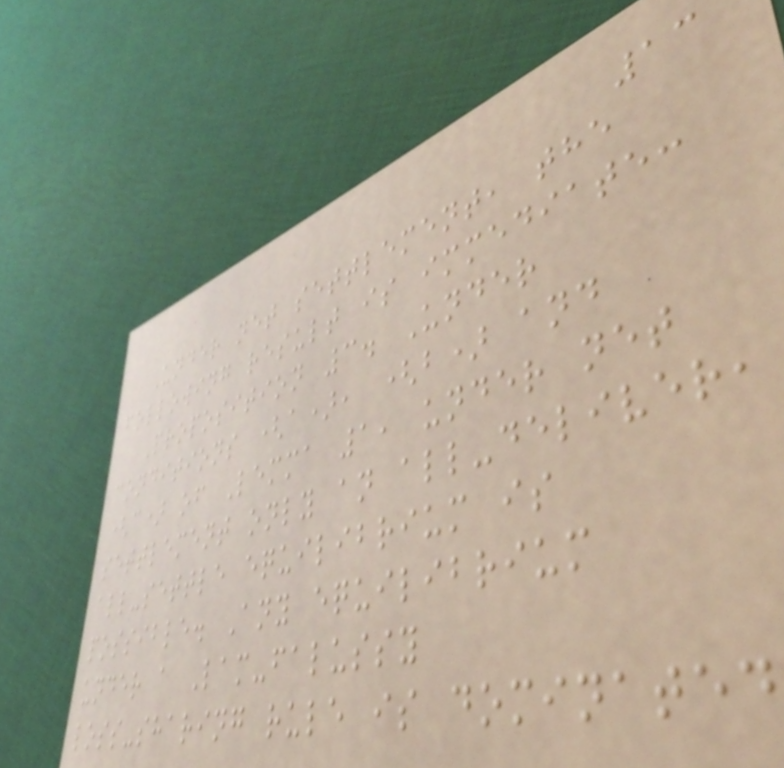13
Under net settlement, the
following result is immediate:
Proposition 3. Under
conditions (a), (b) and
(c) of Lemma 1, under net
settlement only an all-deliver,
all-settle equilibrium is
possible. Any equilibrium
under a Lam-falussy
loss-sharing rule is dominated
